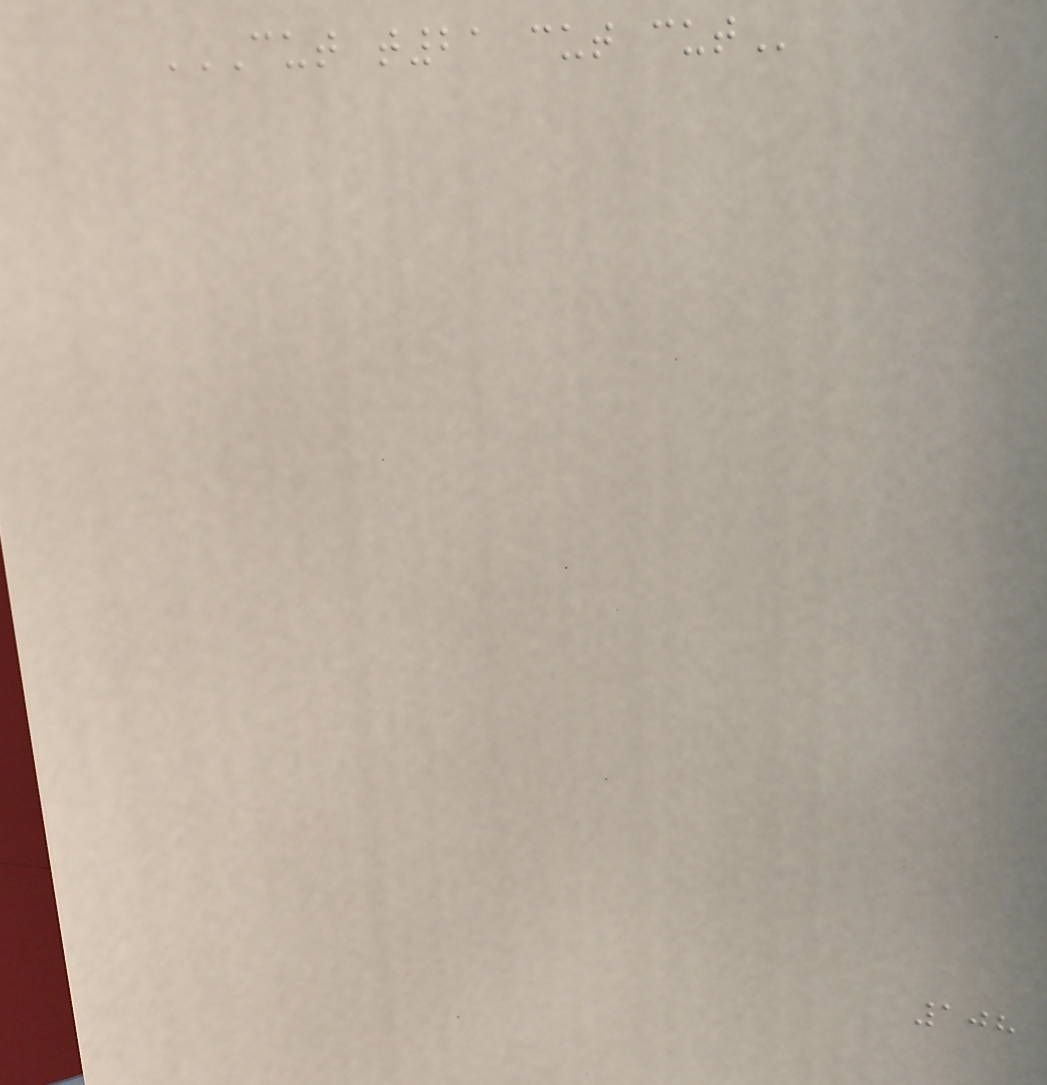CUT T21 CUT CUT
108
